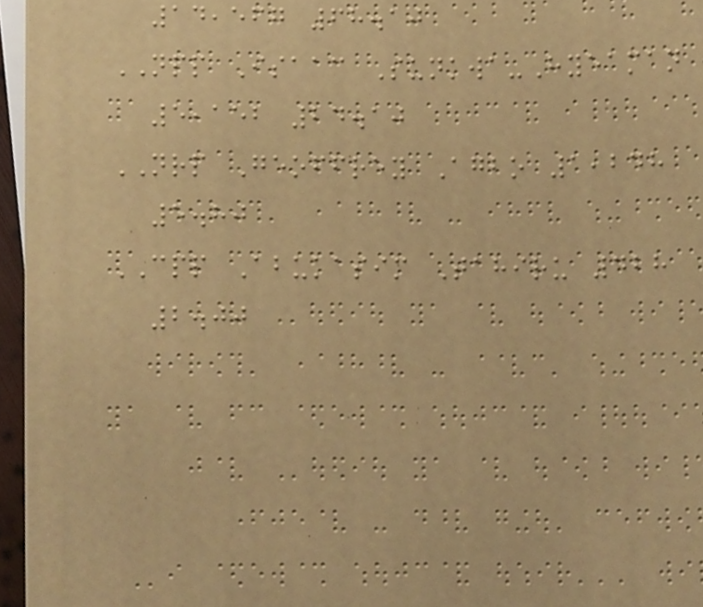14,567 68.10
NPP Isaac Sunkwa-Hyeaman
5,152 24.10
NRP Geoffrey Agbo 1,248
5.80
CPP Abukasim Tahiru 428
2.00
